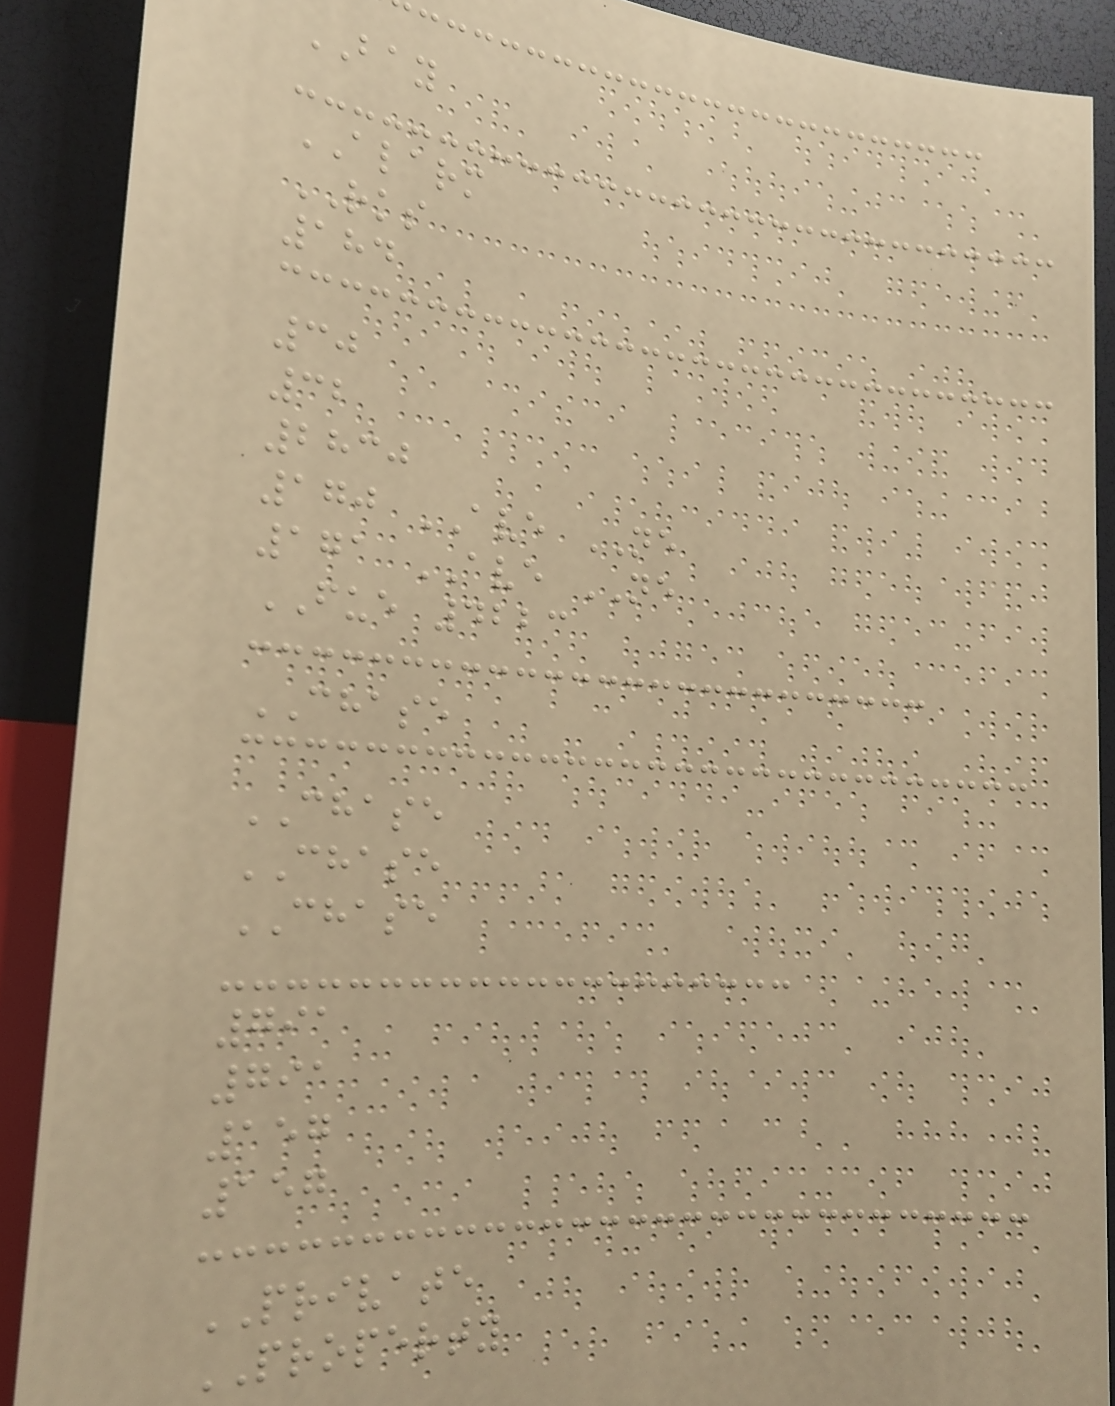BAY
ALARM
RKS
184
30
32
2830
170 AVE NE
171 AVE NE
FUE 4223
CHASE
CHASE
CHASE
CHASE
791
791
157
157
PRIVATE
PROPERTY
